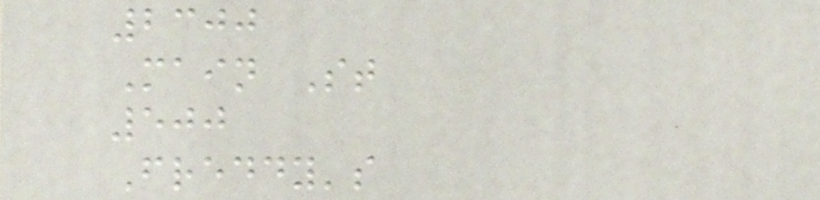2300
Main St
500
Freddy's
